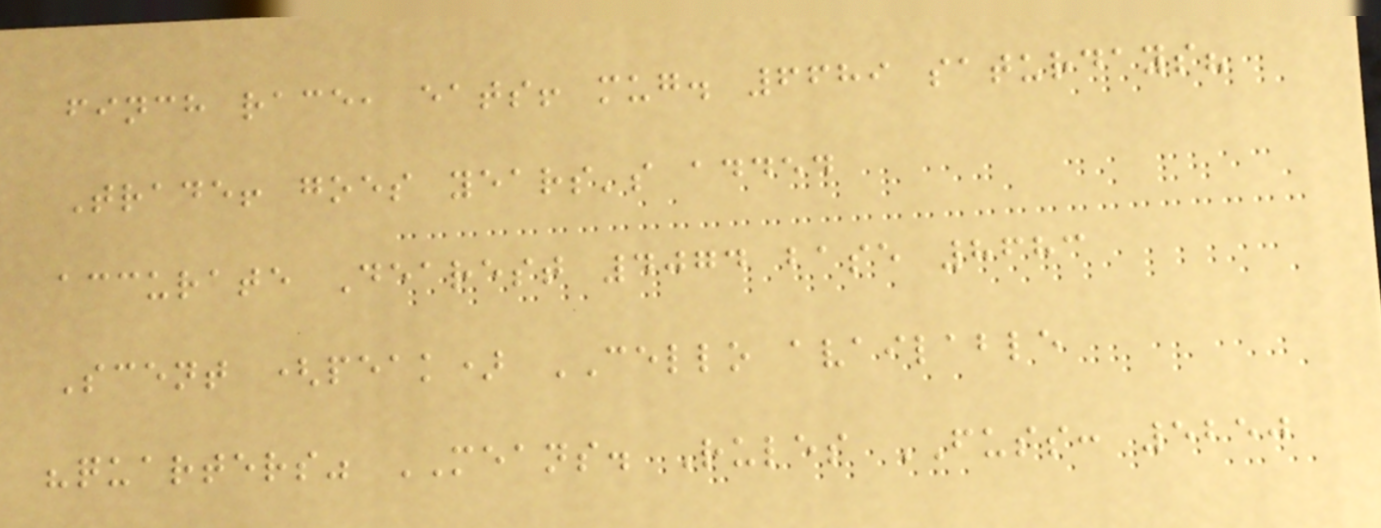finch race, eats! mug. 6689 saturdays?
Trade! goes years's added
accurate Dearest 4074 base 8683
Scent (peak) CELLO available
"quarters" MEANS. Rules FUSS: 5250
